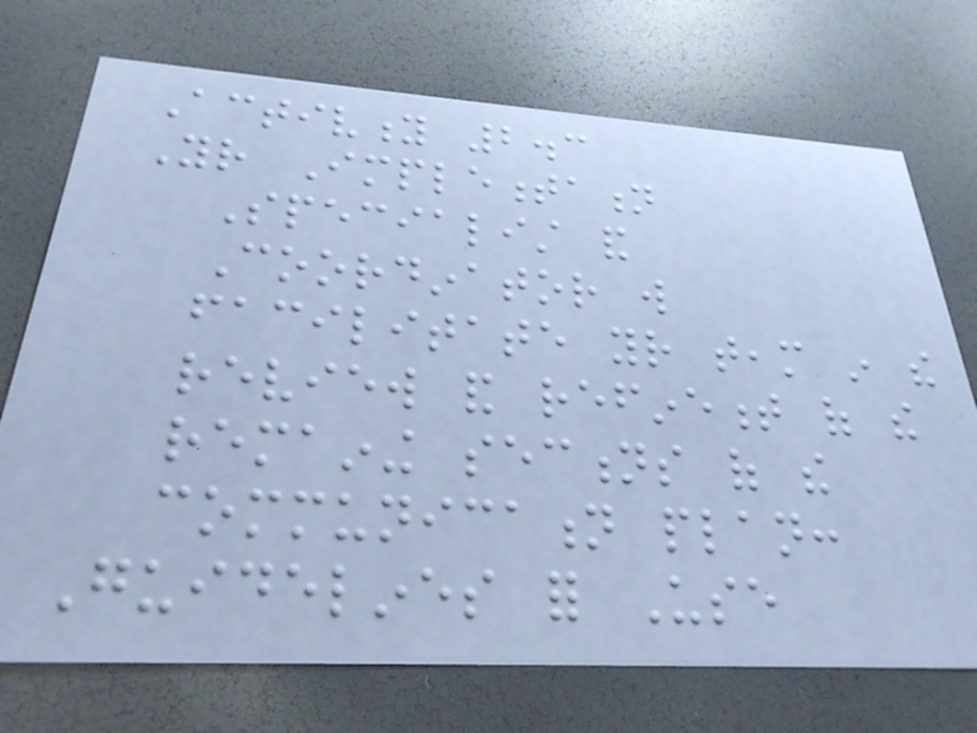Activity 2.3
Your Implementation
Specialist and
Coordinator will
facilitate your team in the
review and refinement of the
remaining sections of the
communication plan:
Guidelines for Use
